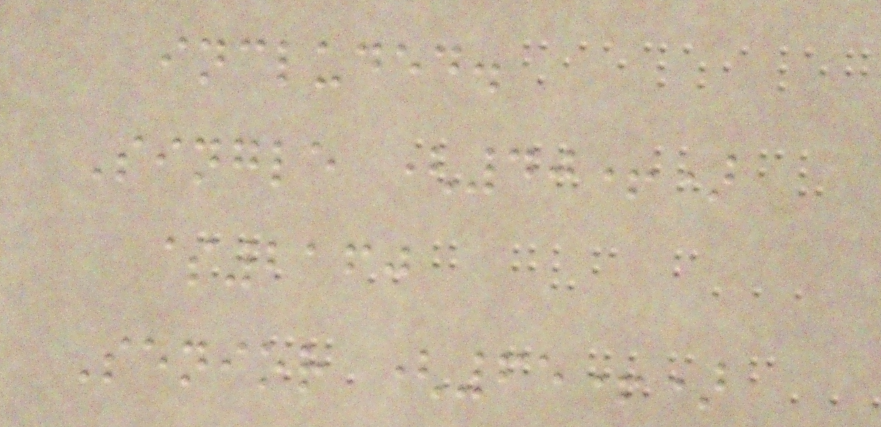included.
Single (40+)
$2160
Senior (65+)
